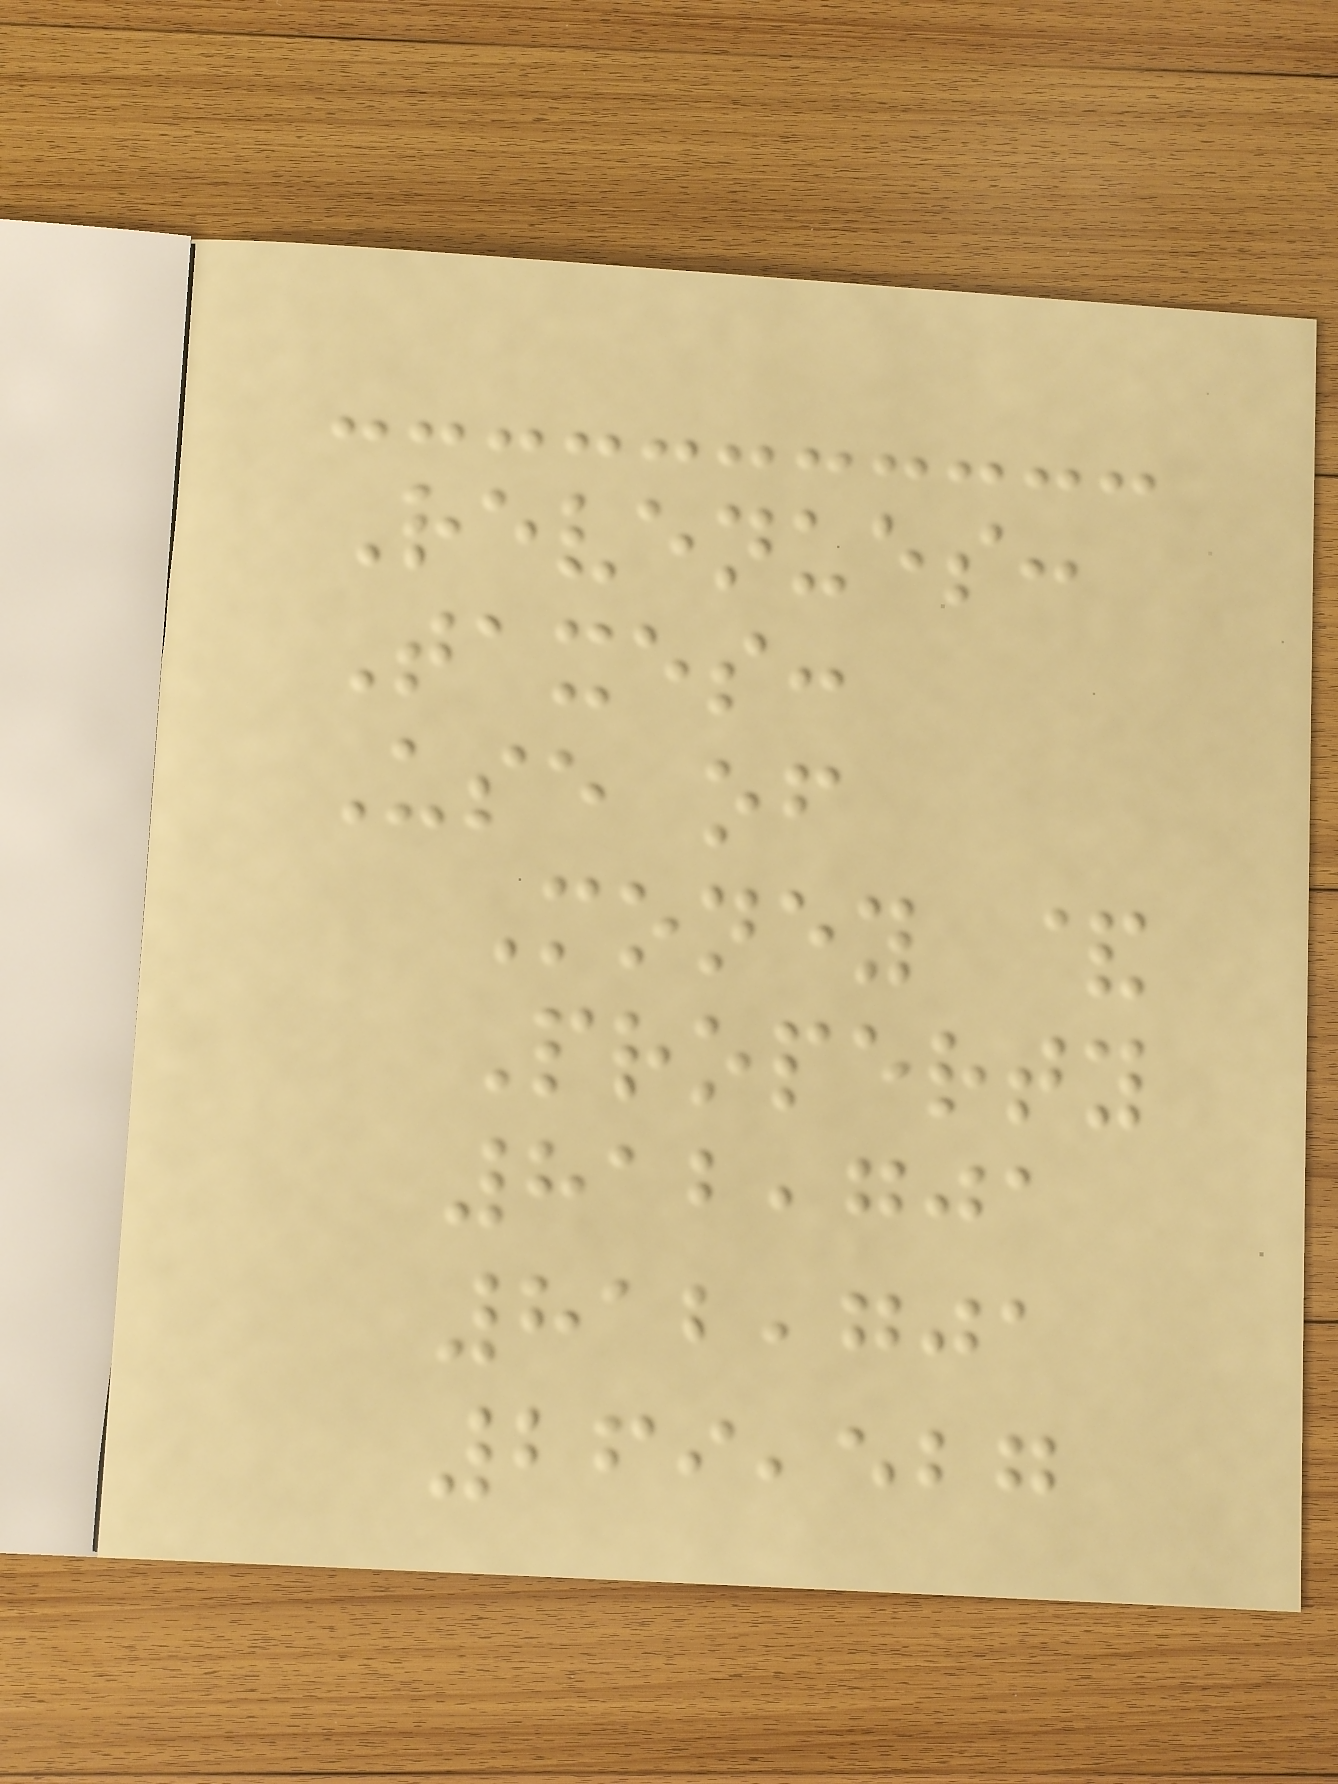Revenues:
Taxes:
Use of
Money &
Property
812,701
812,701
269,527
